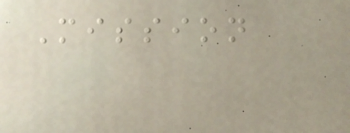Mission
